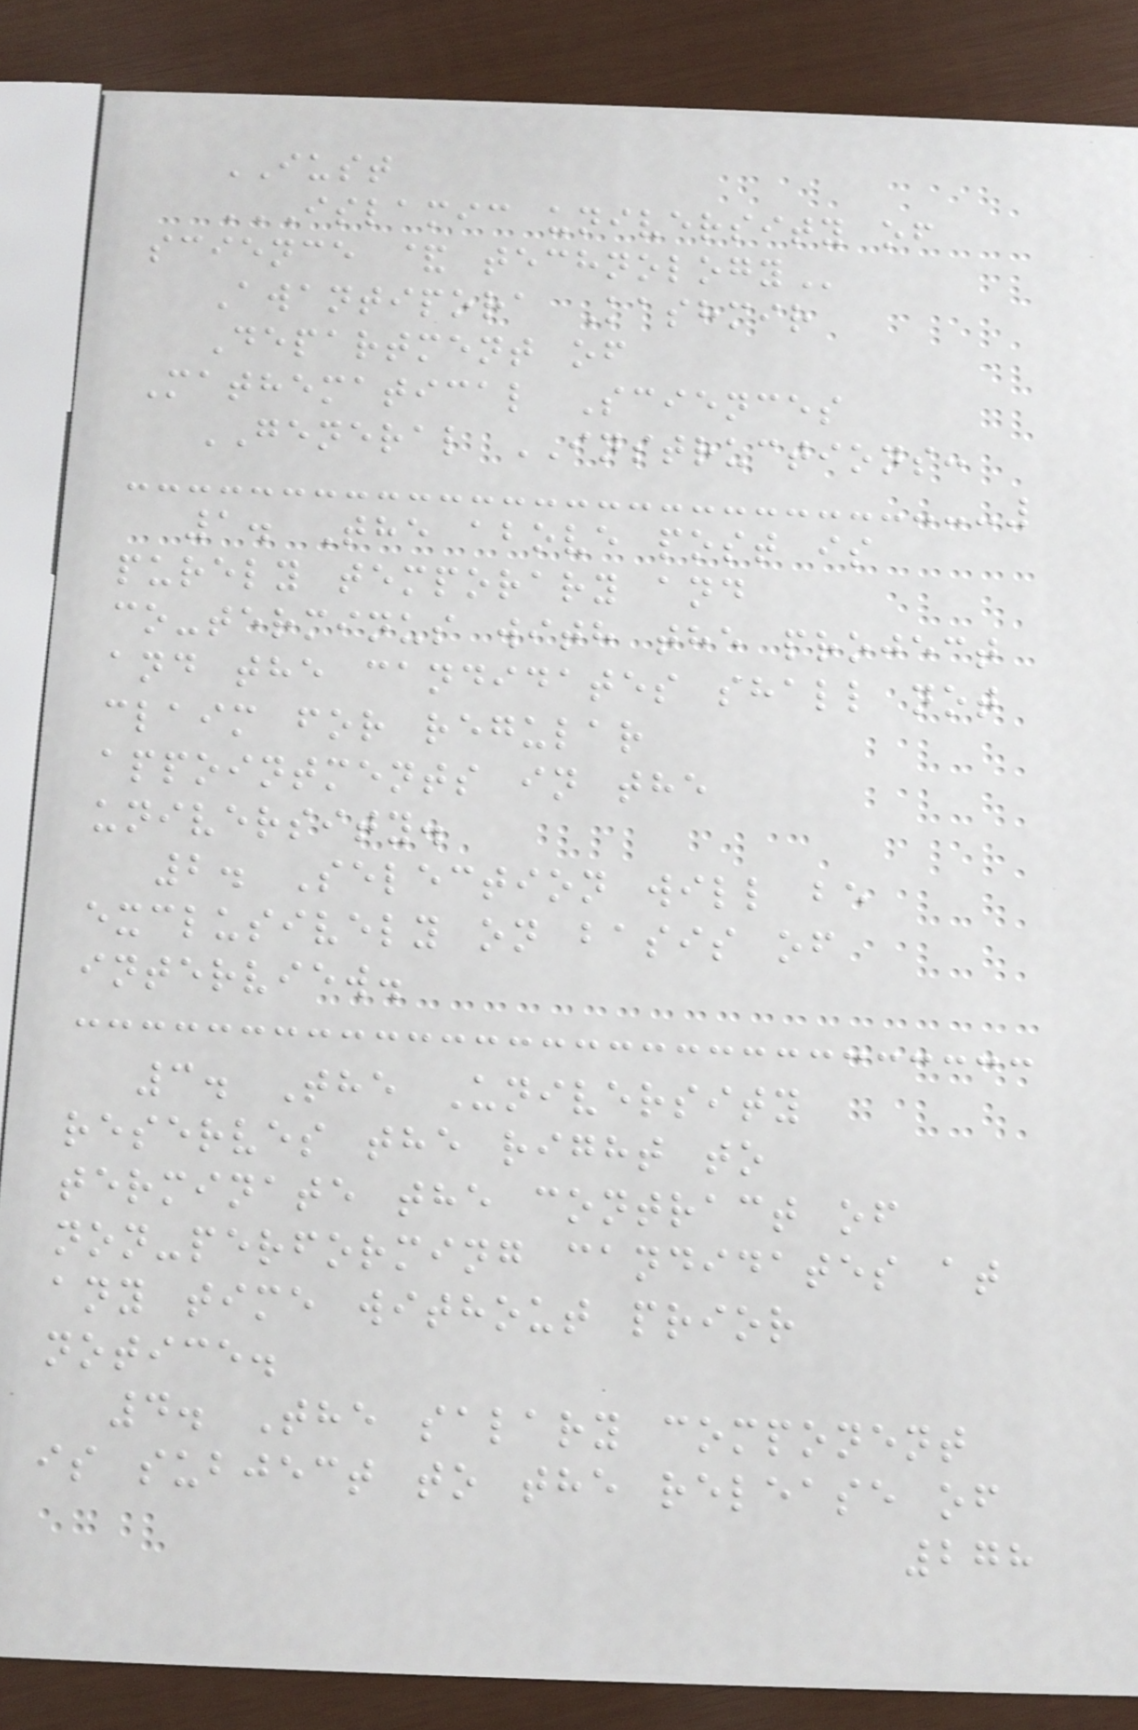IUST
ISLAMIC UNIVERSITY OF
SCIENCE & TECHNOLOGY
Awantipora Kashmir
Department of
Mathematical Sciences
GENERAL INSTRUCTIONS:
1. The above post is
purely temporary and
co-terminus with the project
and the candidates shall not
claim for regular
appointments in the
university.
2. Selection will be
exclusively on basis of
interview.
3. The University
reserves the right to
terminate the contract of
non-performing candidates at
any time without prior
notice.
4. The salary component
is subject to the release of
278
